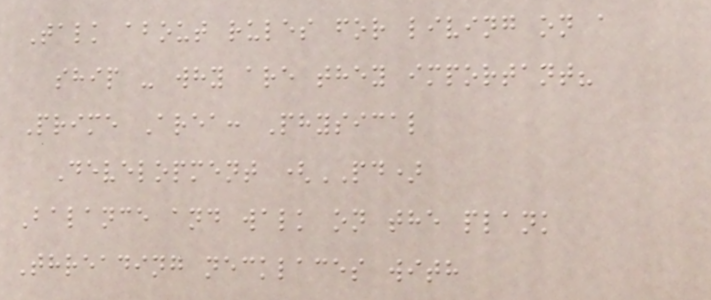Talk about rules for living on a
ship - why are they important?
Prime Area: Physical
Development (PD)
Balance and walk on the plank
Threading necklaces with
